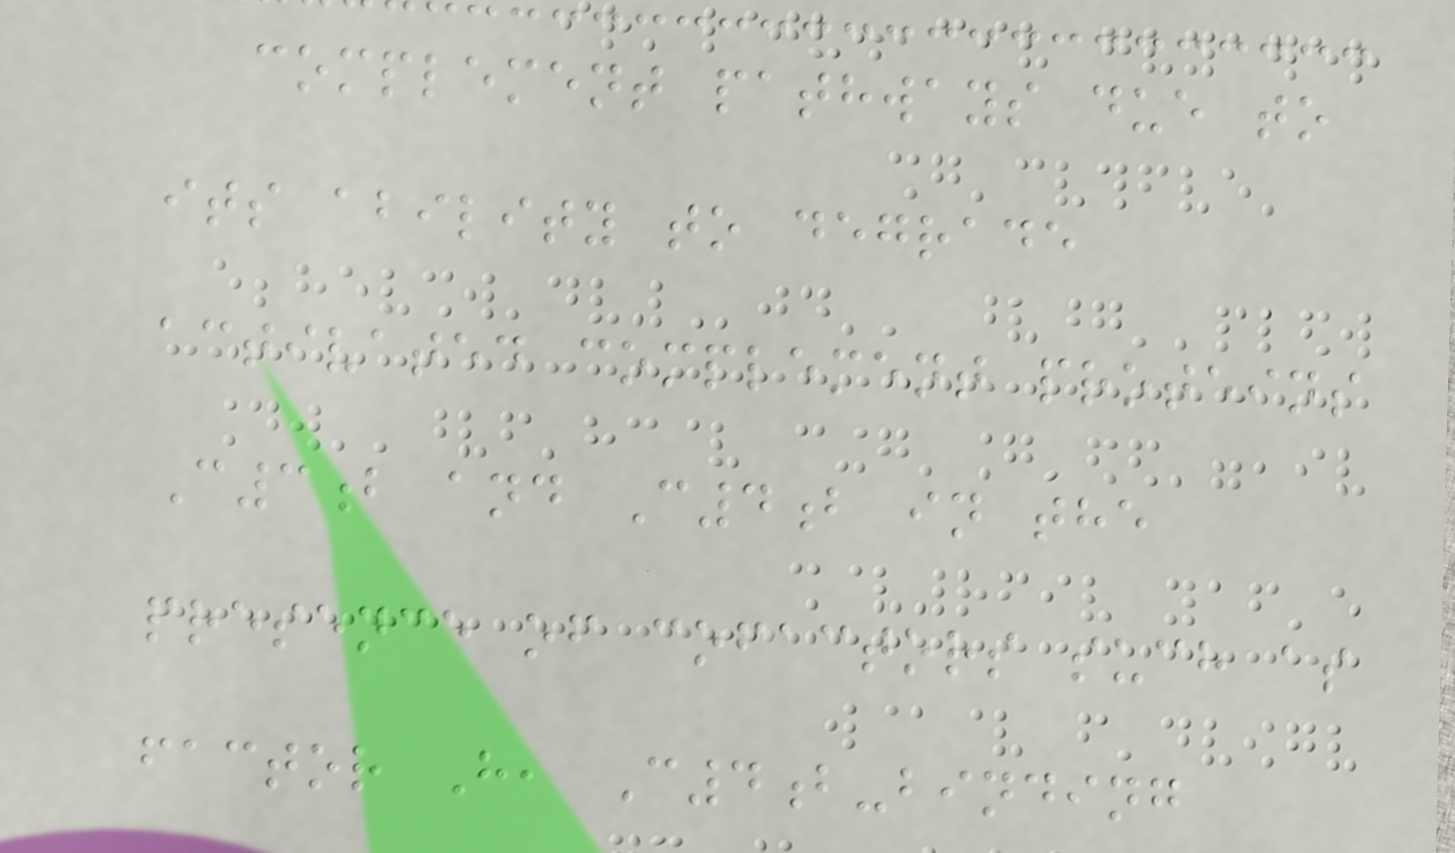complement pathways due to
its ability to degrade
activated complement proteins
C3b and C4b in the
presence of cofactors such as
factor H, C4b-binding
